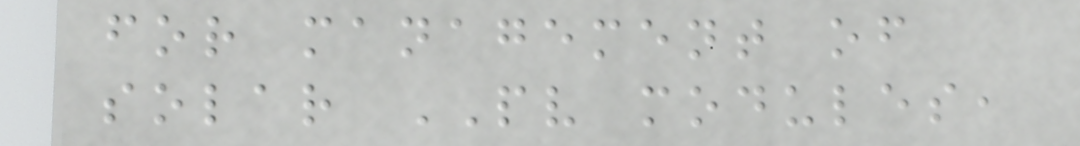for management of
solar PV modules,
